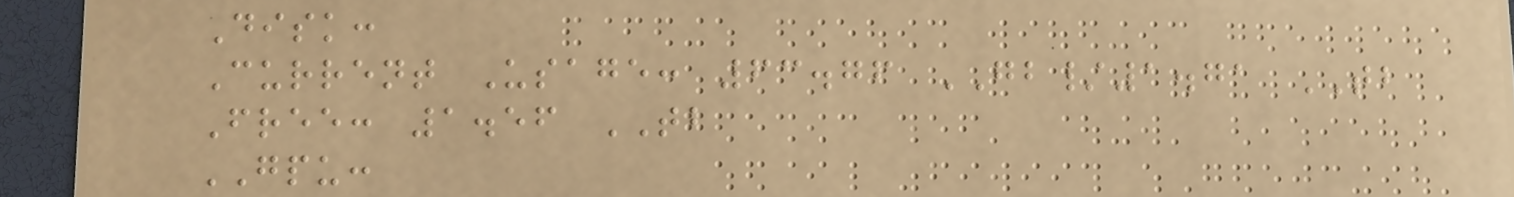Disk:
Current Usage: 63.76 GB/1.71 TB
Free: 1.56 TB
GPU:
